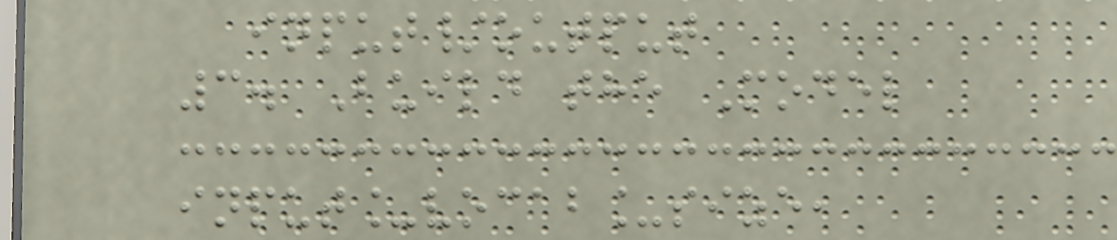input/output
3. Build the Model
input_vocab_size,
